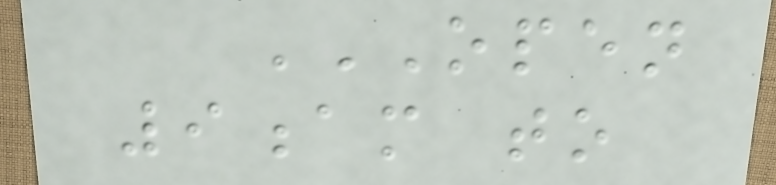OPEN
9AM TO
